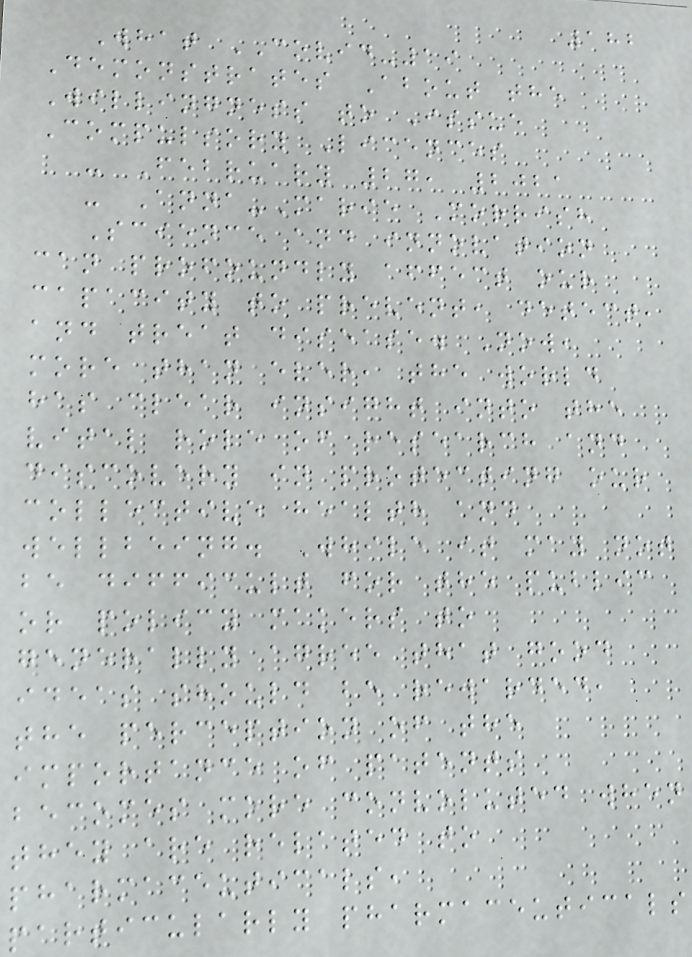182
What COVID-19
Demonstrates About the
Willingness to Issue
Compulsory Licences
- February 27, 2021
- Anna-Marie Morrish
Science and innovation
can profoundly affect our
capacity to prevent, detect,
and treat disease. Now,
more than ever, the world
has clear insight into the
vital role of research and
discovery in protecting our
collective health and
wellbeing. While it may not
be difficult for the public
or policy makers to
generally agree that good
ideas should be rewarded,
the perception of the
importance of patents
becomes more convoluted when
they are related to
pharmaceuticals,
particularly pharmaceuticals
